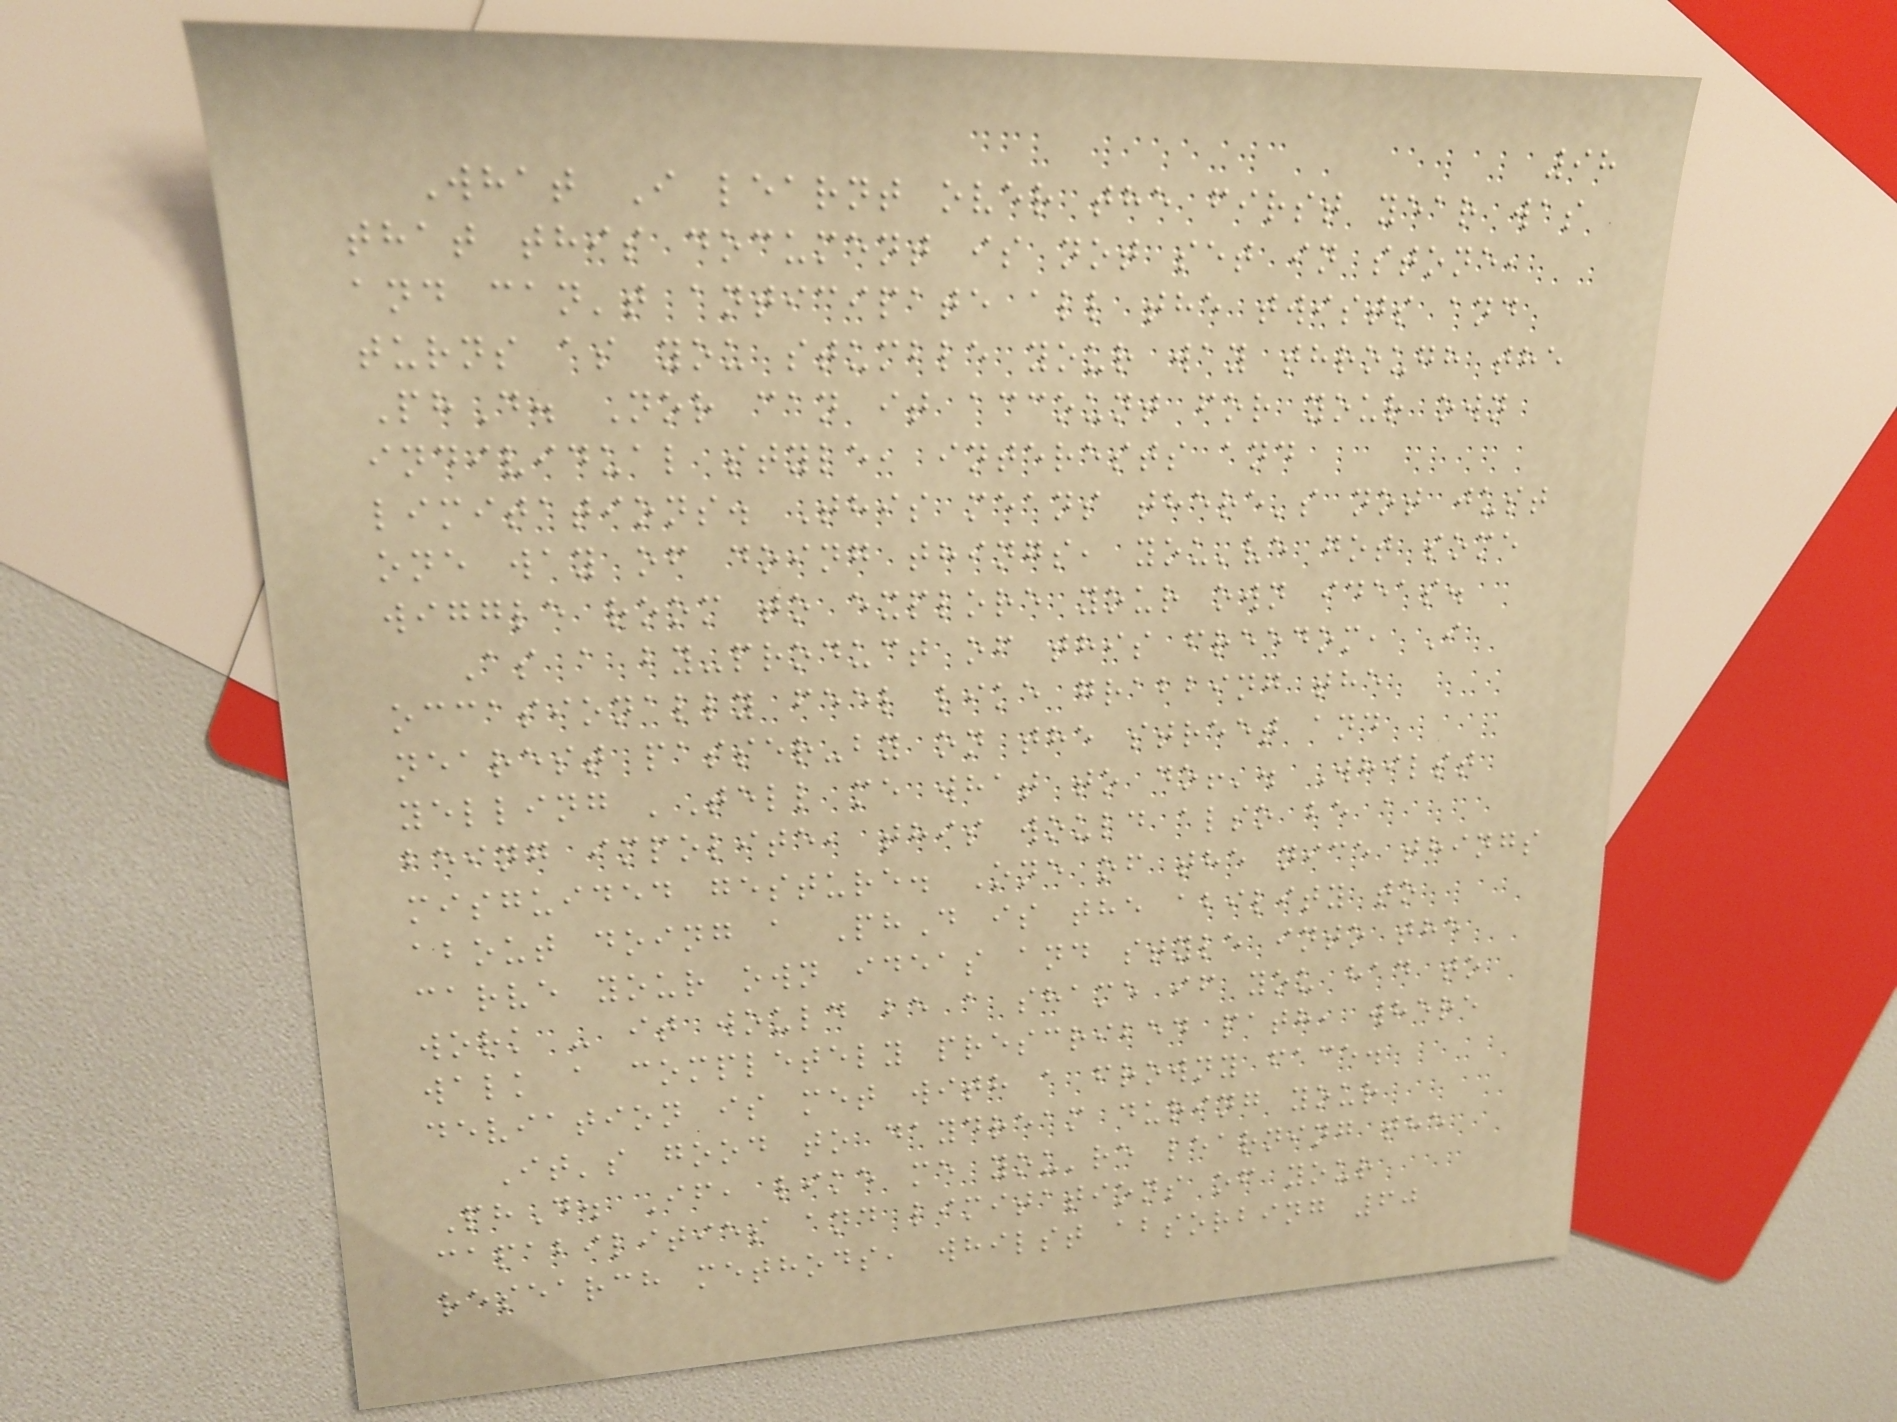98
What I learnt over the first year was
that this document is not set in stone,
and can't anticipate all the twists and
turns as you stumble your way through the
PhD. Nor can it account for your own
individual style, interests and
limitations. This means there's not just
one way of doing things, you've got some
wiggle room to explore your own ideas.
As a by-product of this freedom, I
occasionally feel like grabbing the
nearest passer-by on the street and
yelling 'Tell me what to do!'. Whilst
being impolite, this would also be a
misguided gesture. One of the nice things
about doing a PhD is the ability to
carve your own ideas and style into the
work - it would be a shame if you had to
walk a completely prescribed path, where
deviation is met with a frowny face.
It's good to daydream during your
PhD. If, like me you're learning the
capabilities and limitations of your
research methods, whilst absorbing 60
